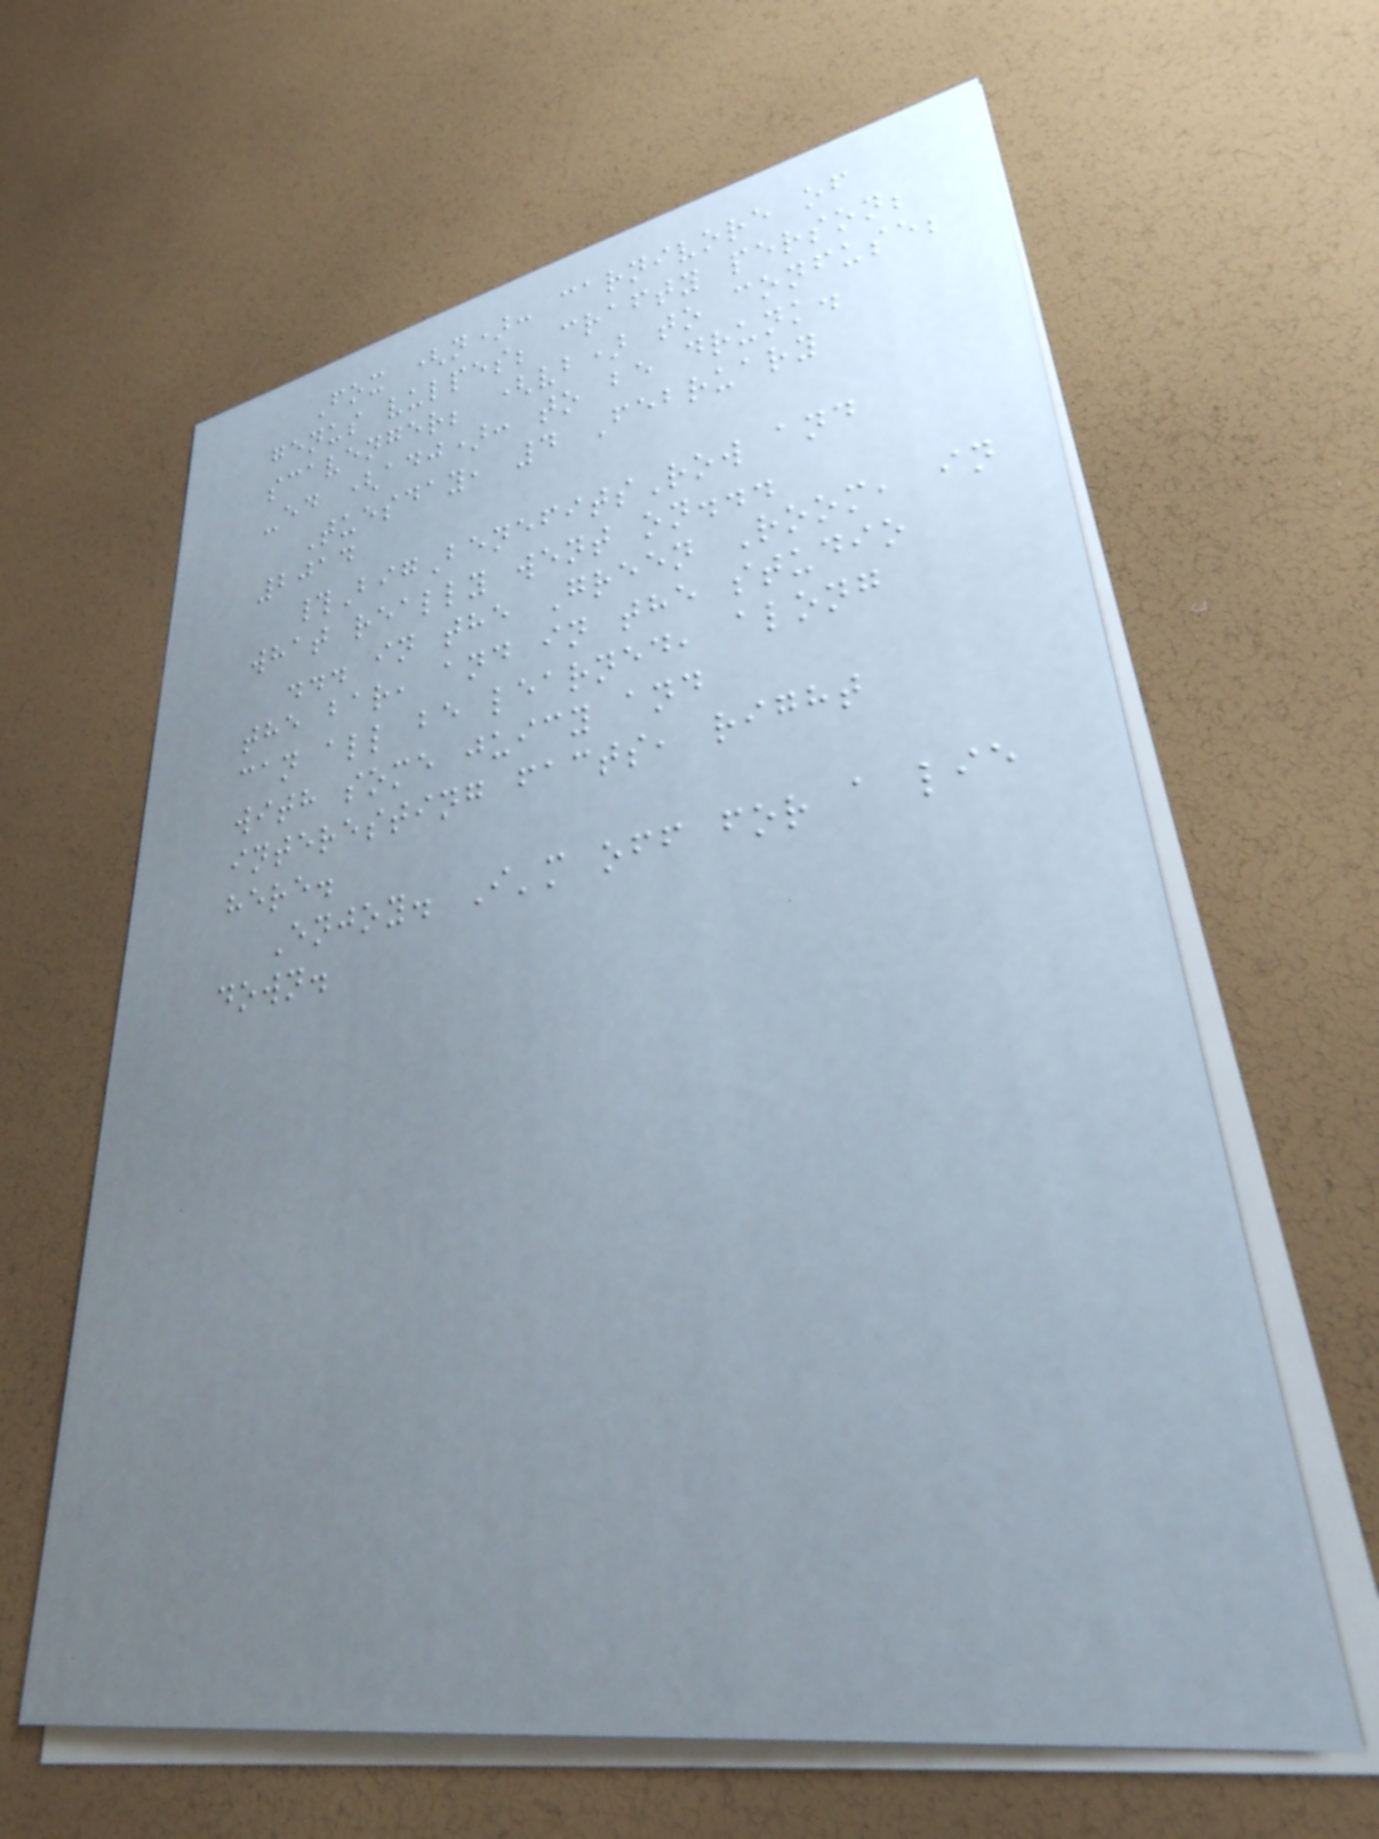Fox (n): carnivore of
genus vulpes; crafty person;
scavenger; (vb) to confuse;
-ed (adj): to be drunk.
Tuesday, 4 February
2014
#BigBenefitsRow and
what really went on...
... in the Green Room, in
the bar, and in the studio
can all be learned, along
with some juicy and
interesting facts, right
here.
Enjoy. I'm off for a lie
down.
